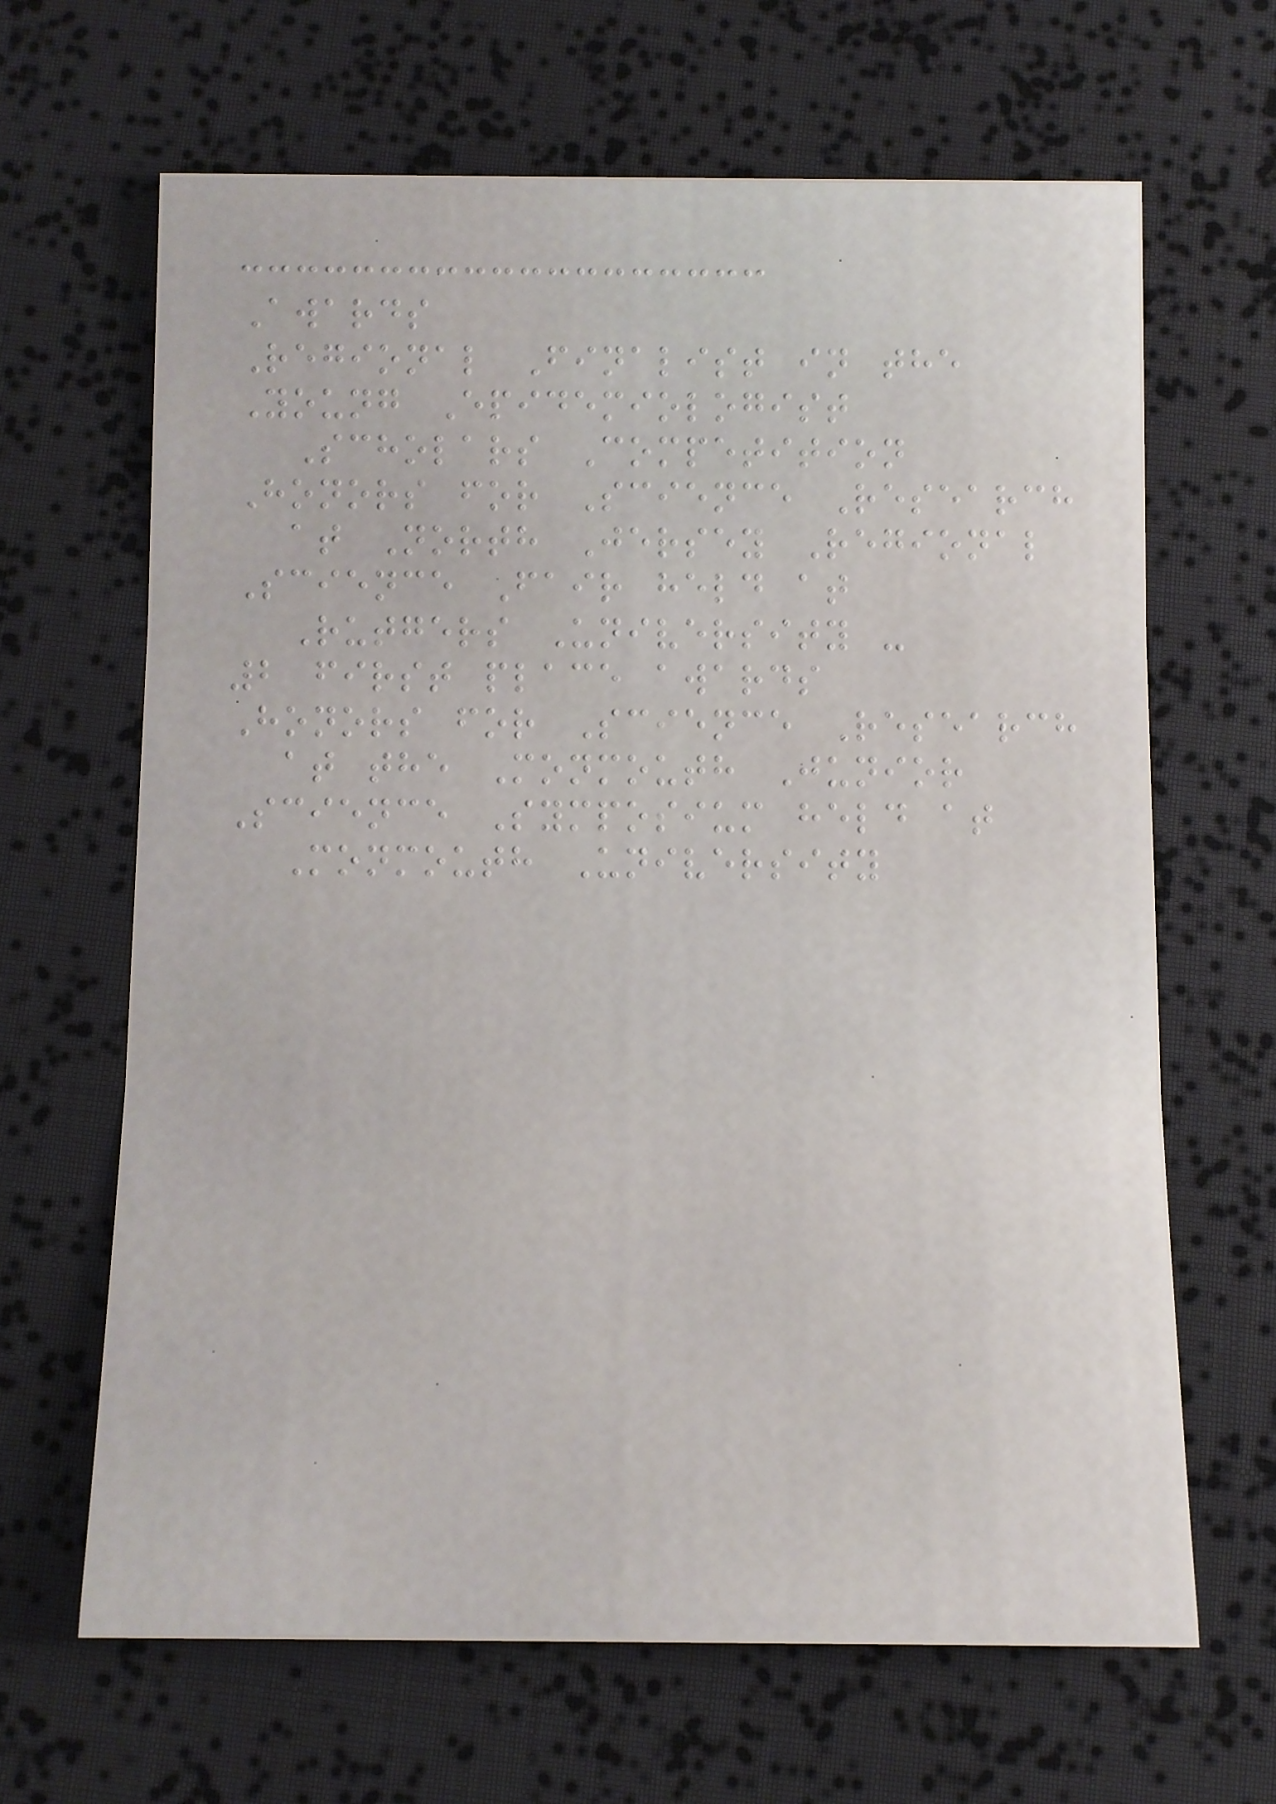Awards
Regional Finalist in the
Young Epidemiologist
Scholars Competition
Honors for Science Research
at North Jersey Regional
Science Fair held at
Rutgers University -
2 first place awards
Honors for Science Research
at the Monmouth Junior
Science Symposium held at
Monmouth University
